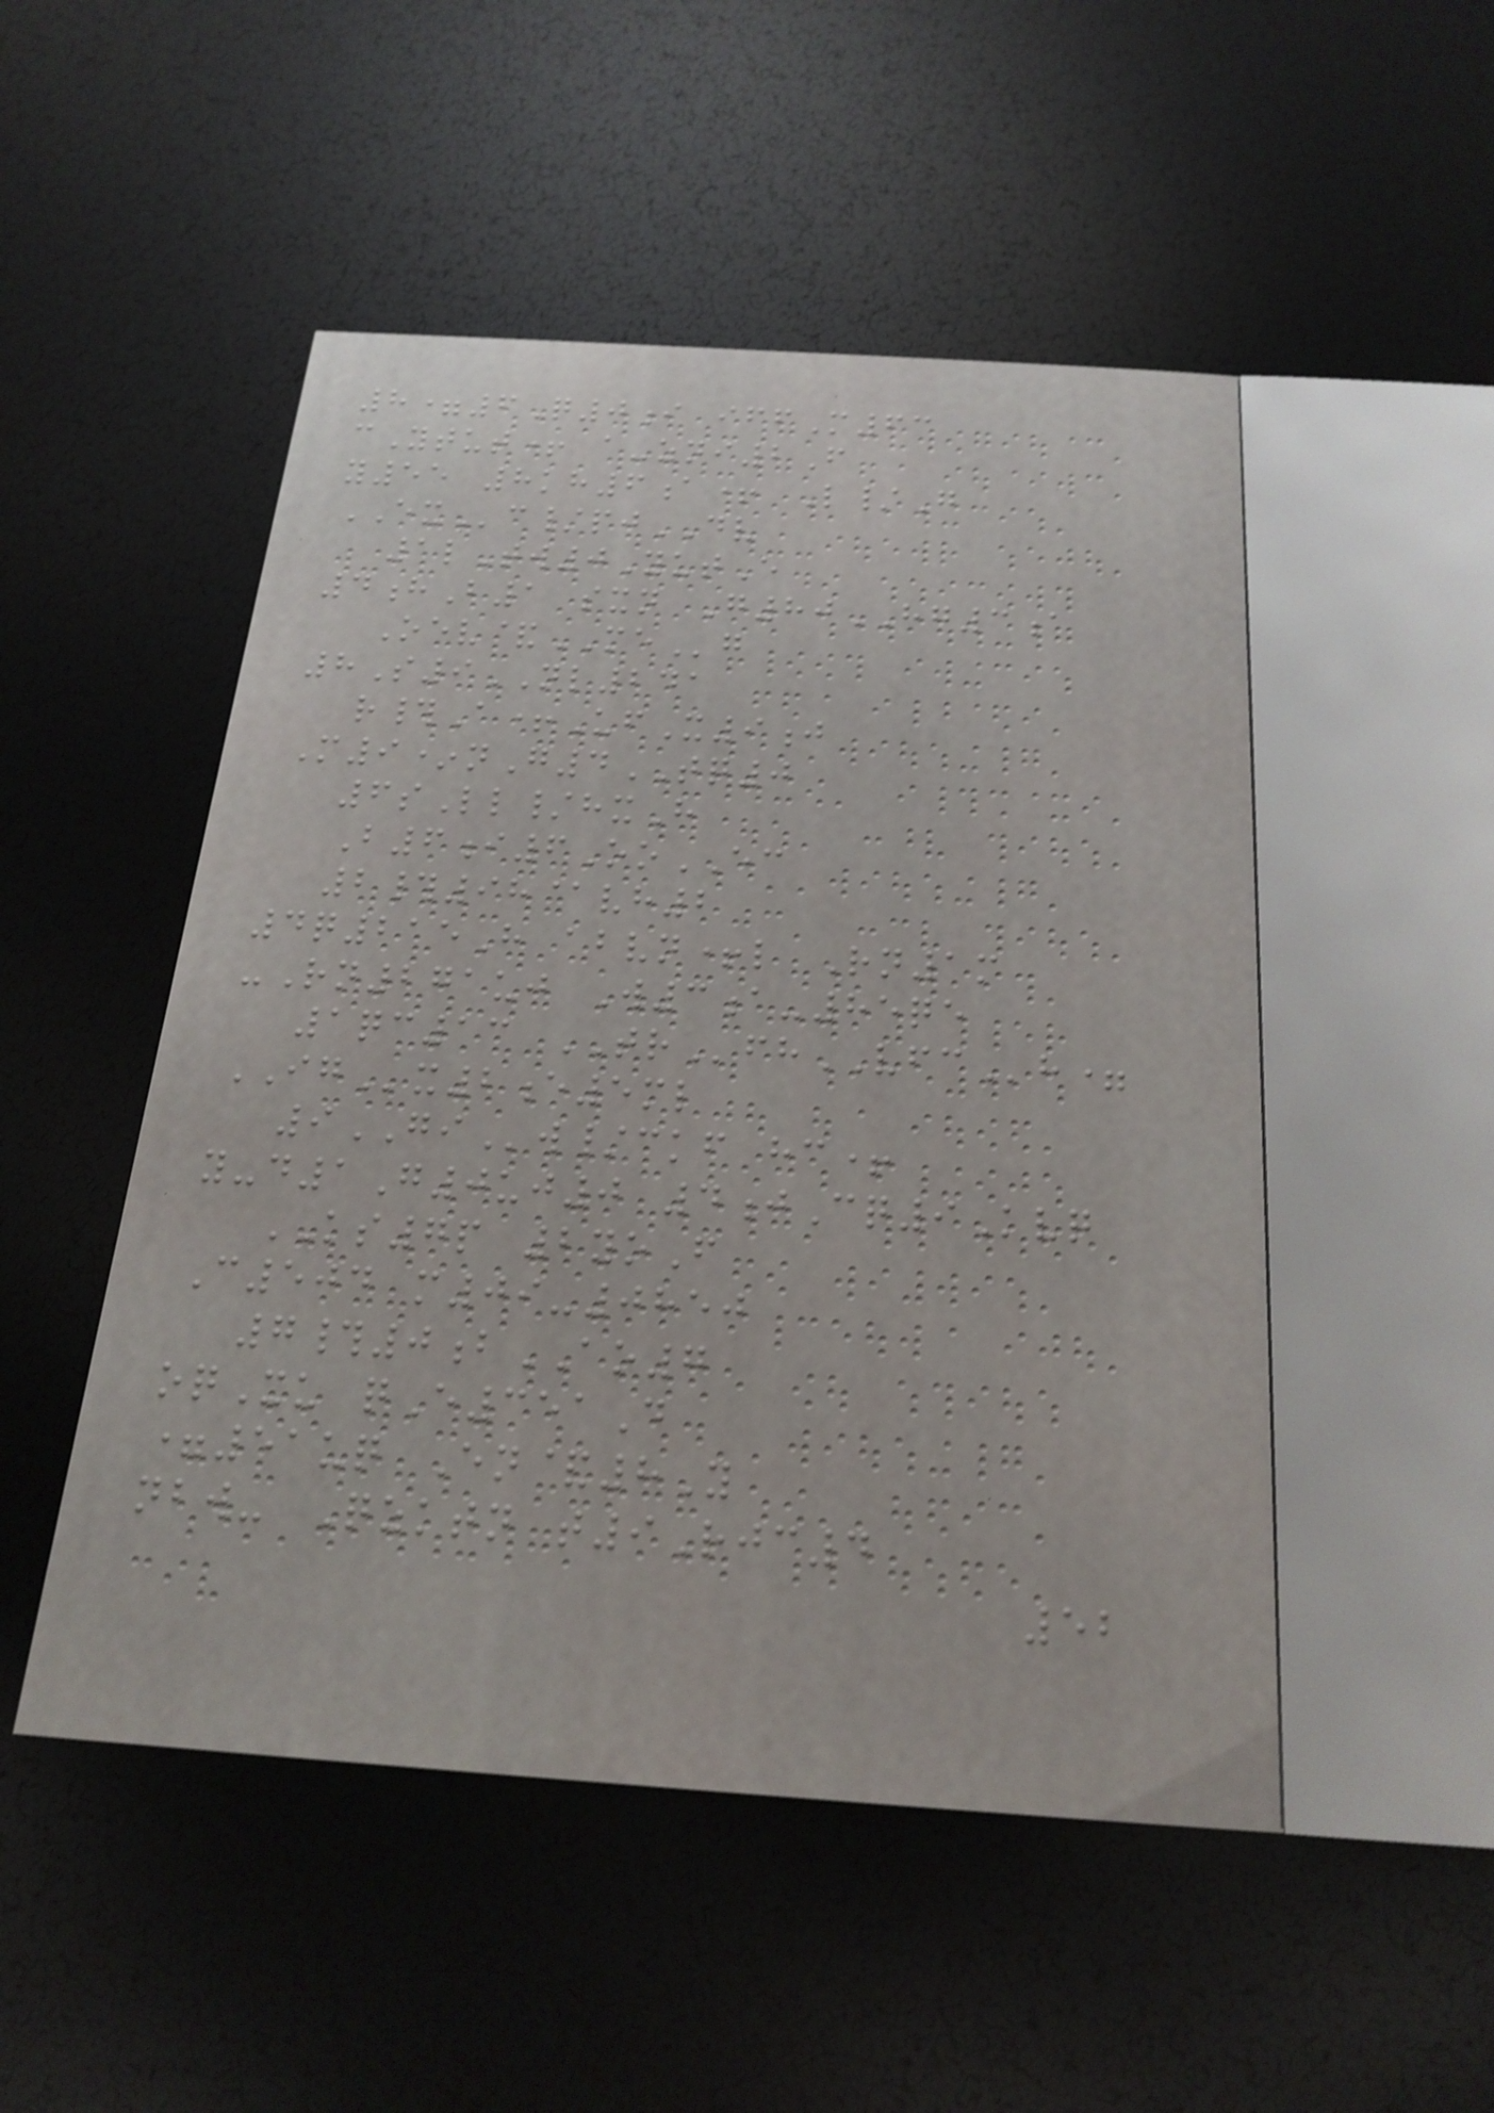8=6Q0i iffM63
cYtut+ a-zni2F
y55 8kh6a+ L/G
EXc/pjDV
1lTw0YutE
4hB1 sxn G80HG3a
Oev&MEg
8S9NL241
r#A+UfX9j
M9*nG4TQ0
6sLl/hxH
B6i6OoEC
2#98@vh2
4q215H abvn+l Rn1m
-Rn271uj W3a-85qe
1qc13 TRfhVFCh=
IGx2e5ml
9GIw/ckf hc+
y-d1G0uj0 4jCq9Kvq
KS7p 2yoF
C504 m09-0850
7#0bAO7
oqXu qE351D
=51uq En&8Y
nbw- Qzktn t9Rjc4
52
